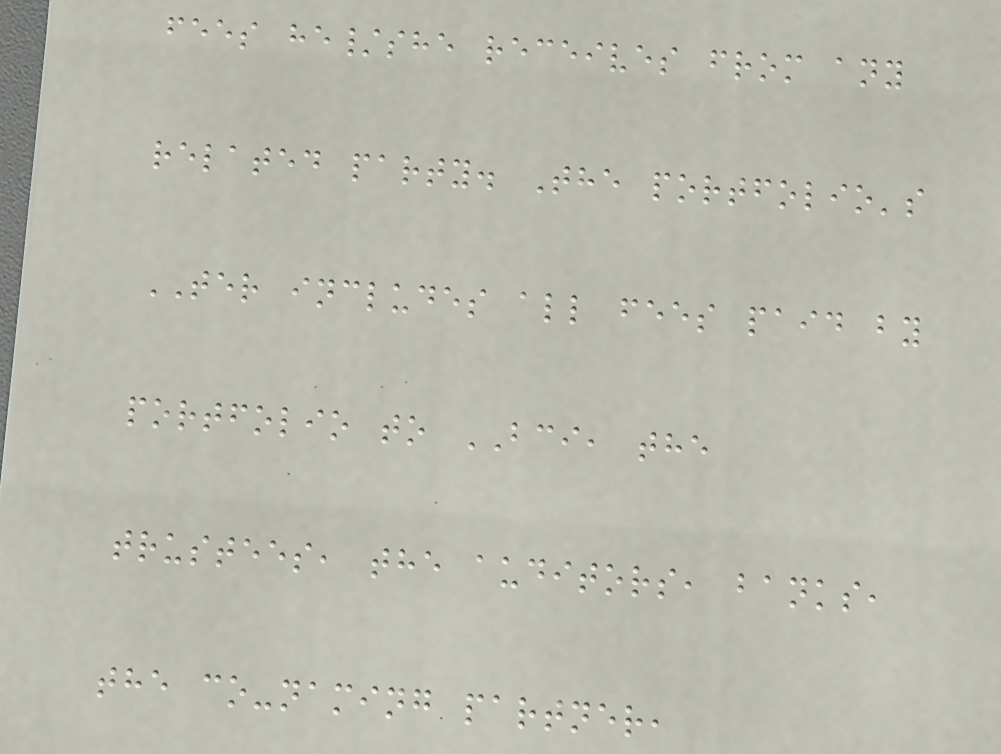fees he/she receives from any
related party. The portfolio's
TER includes all fees paid by
portfolio to BCI, the
trustees, the auditors, banks,
the co-naming partner,
